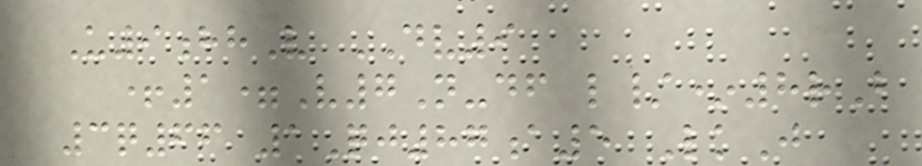U9hhV DV9
+1=V7N-df l/*8rB
3q66 1Qj87a5 LkJ
